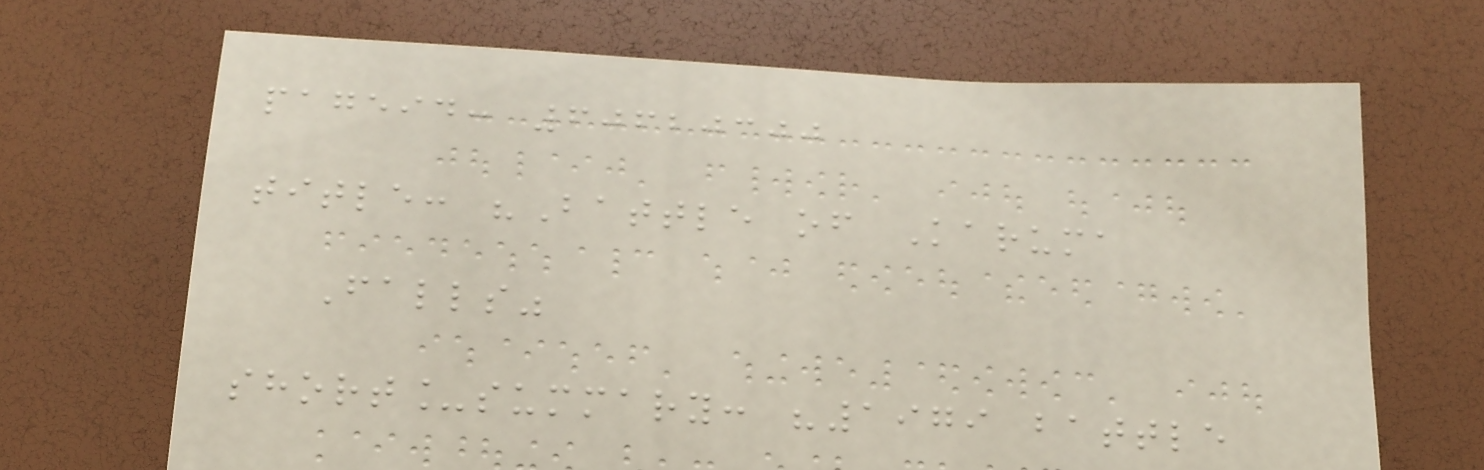pageid: 60620300
title: "Battle of Karuma
Falls"
short_summary: "1979 battle
